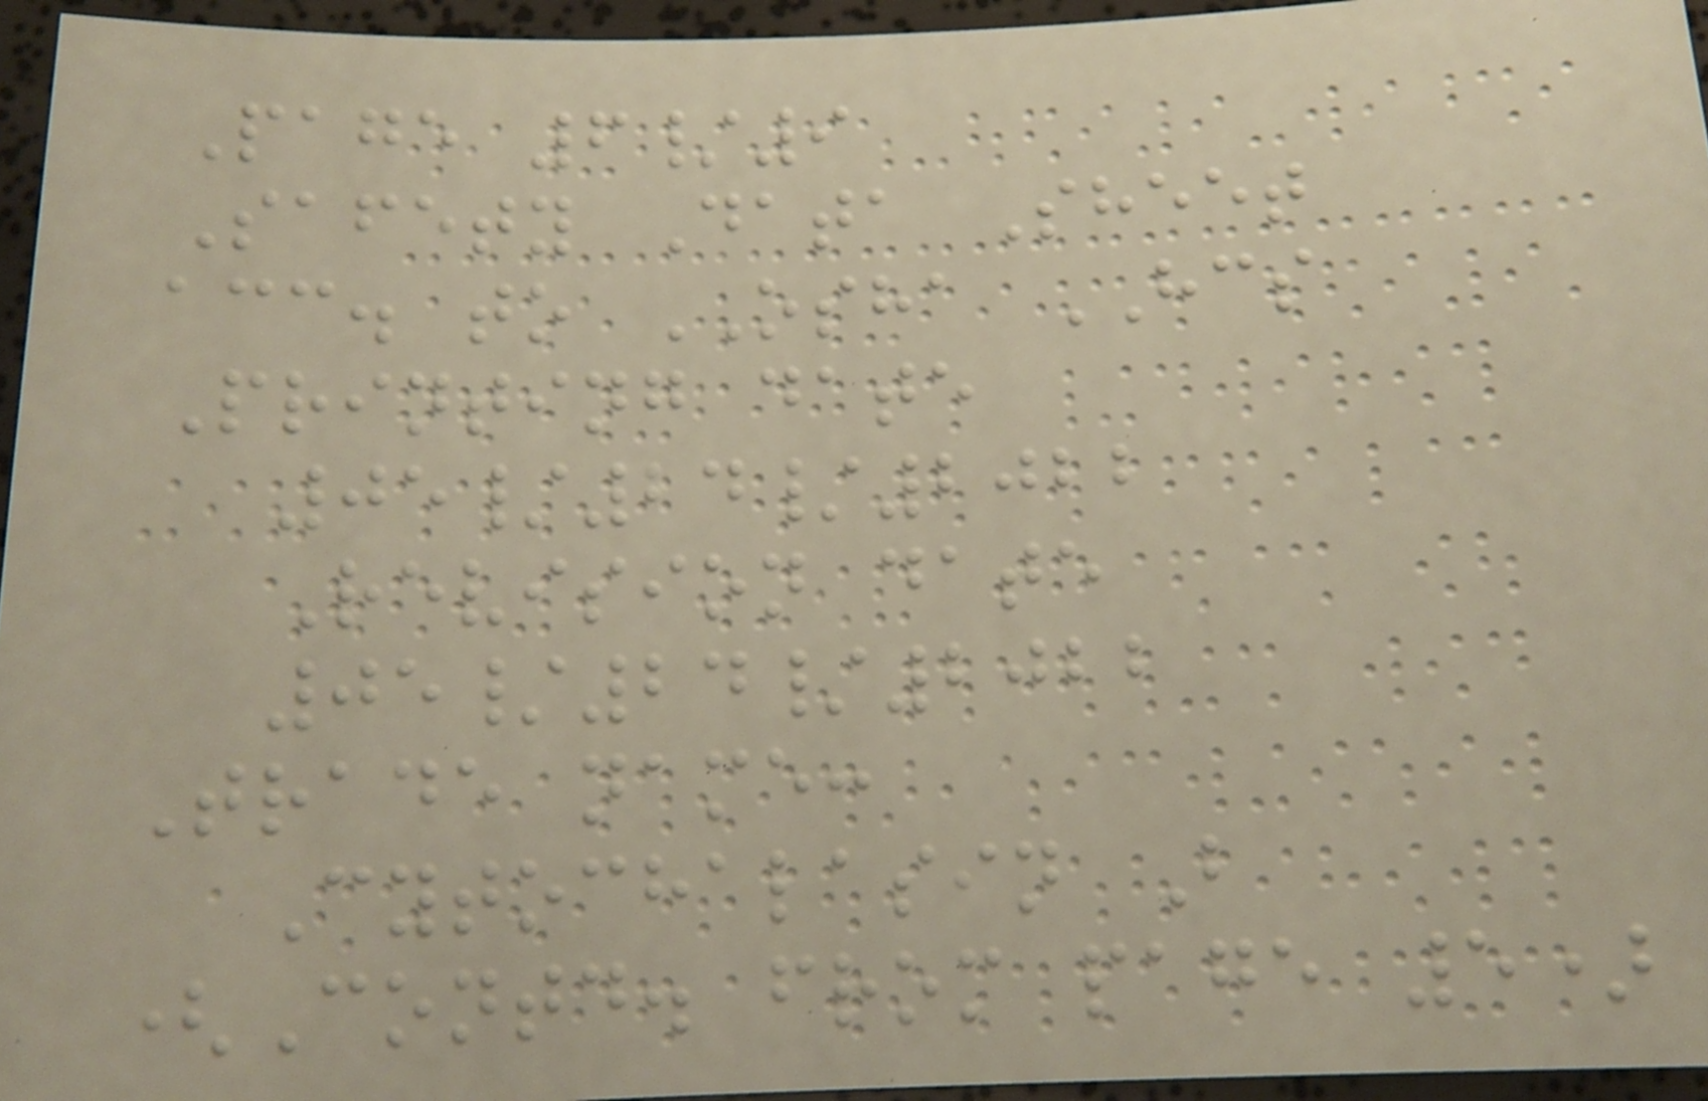Page 6/9
Safety Data Sheet
acc. to OSHA HCS
Printing date
05/24/2022
Revision date
05/24/2022
Trade name:
Cytochalasin B
(Contd. from page 5)
